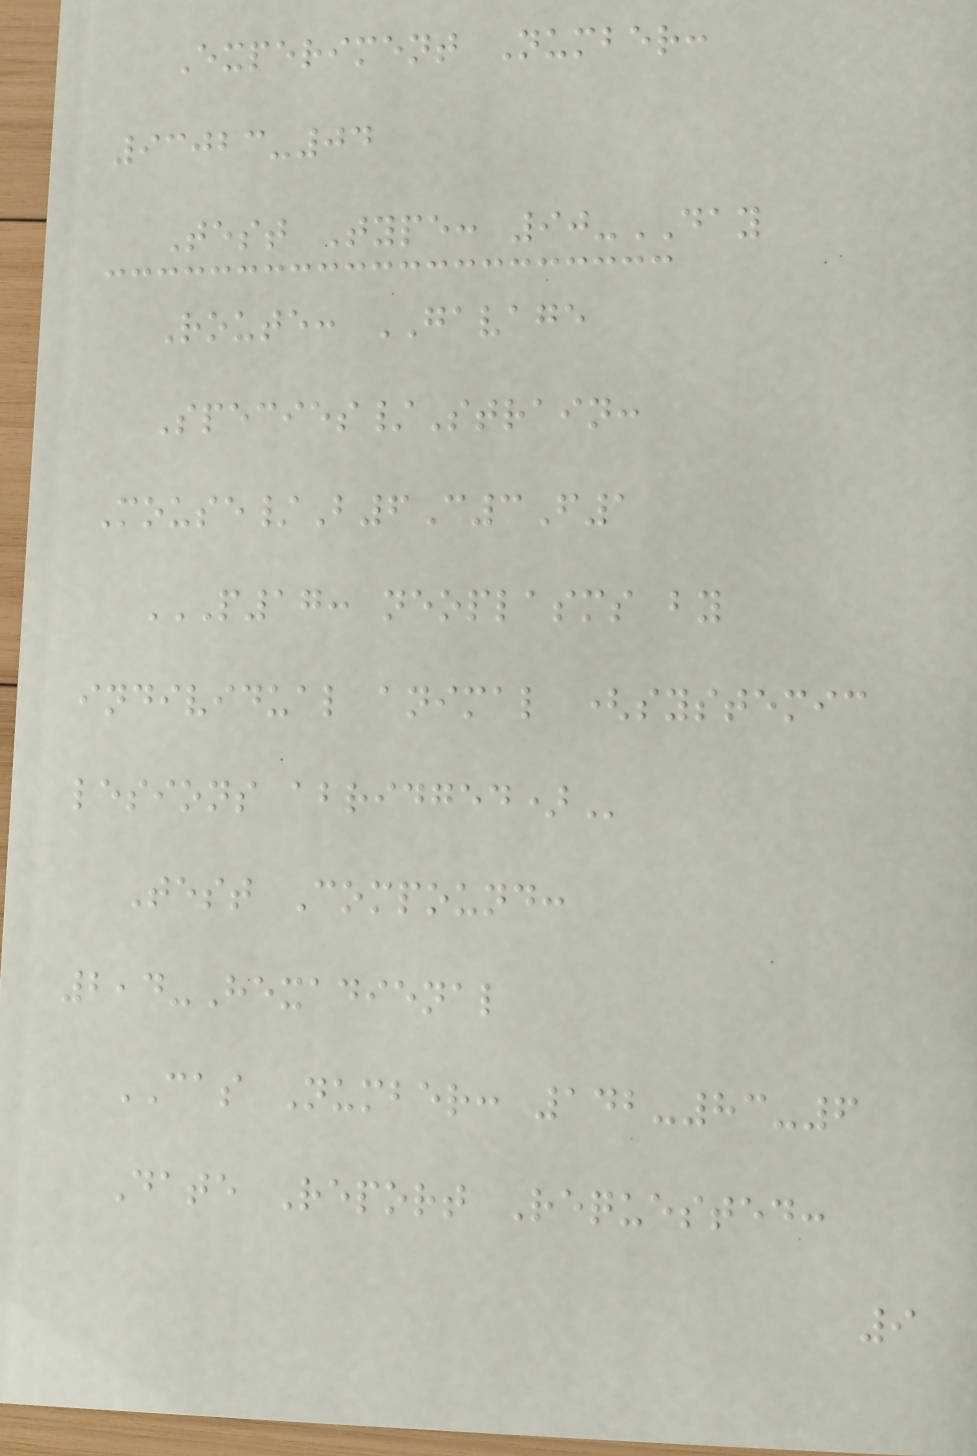Experiment Number:
93023-04
Test Type: 90-DAY
Route: GAVAGE
Species/Strain:
Mouse/B6C3F1
P17: NEOPLASMS BY
INDIVIDUAL ANIMAL (SYSTEMIC
LESIONS ABRIDGED)
Test Compound:
2,4-Hexadienal
CAS Number: 142-83-6
Date Report Requested:
9
